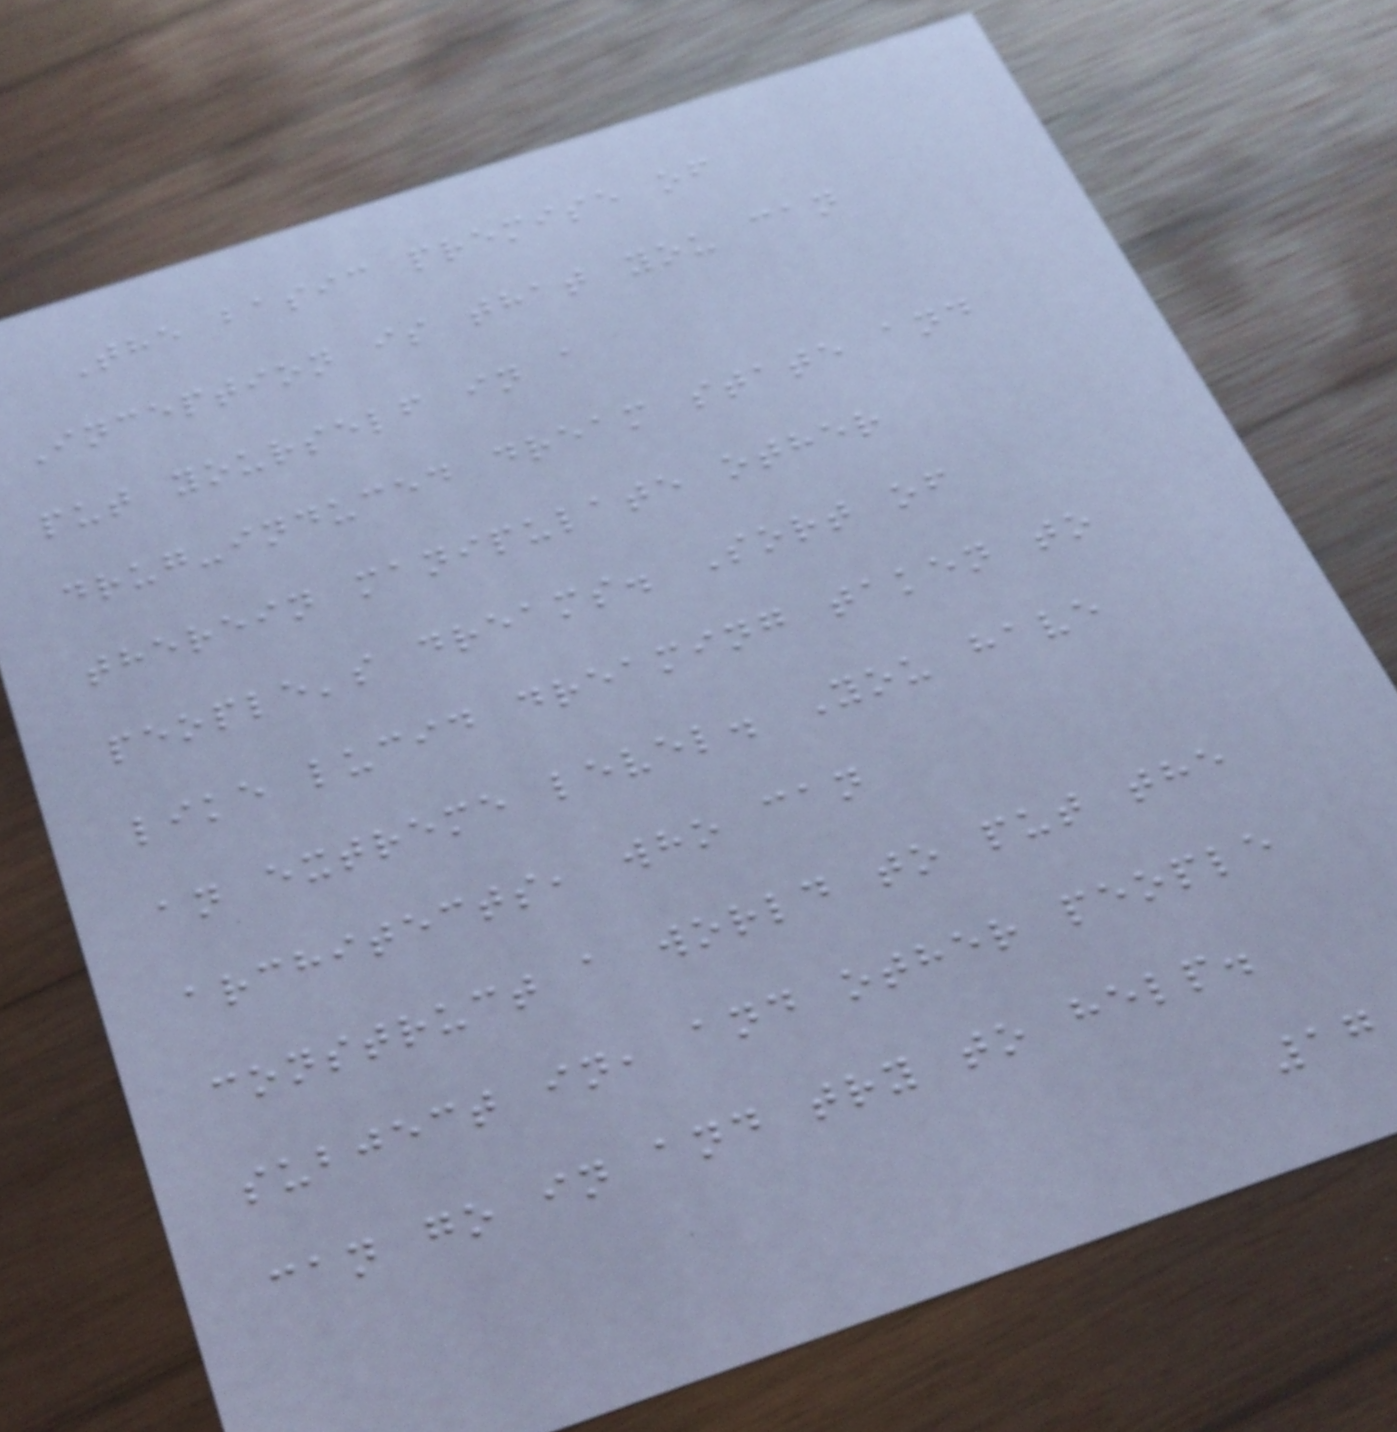The basic premise of
Inception is that you can
put yourself in a
drug-induced dream state and
therein manipulate other
people's dreams. Sort of
like lucid dreaming taken to
an extreme level. You have
architects, who can
construct a world to put the
subject in, and other people
can go in and try to help.
17
